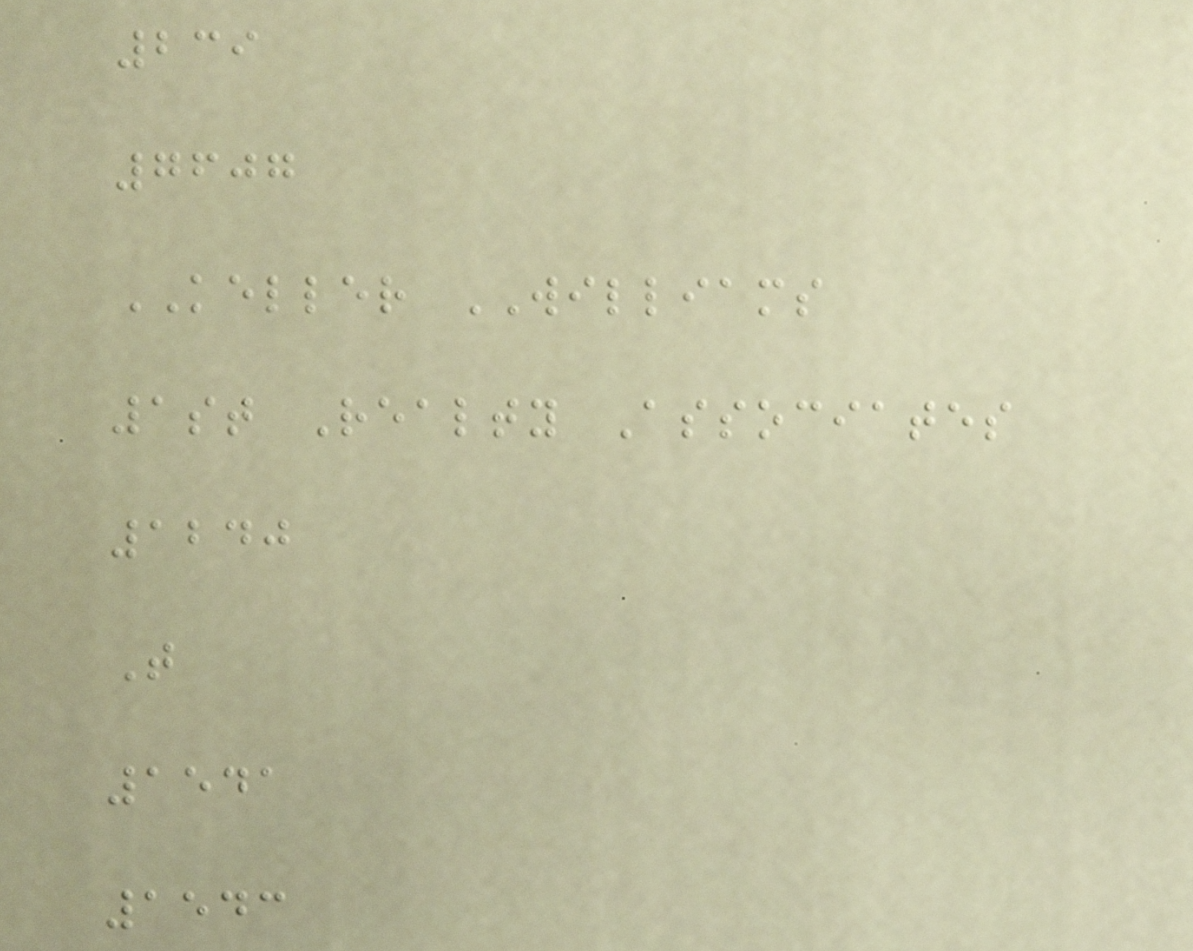239
7607
KELLER WILLIAMS
1st Realty Associates
1240
T
1541
1543
